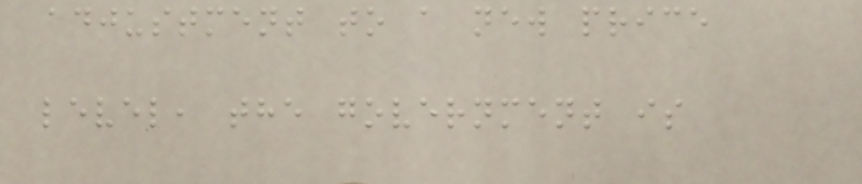adjustment to a new price
level, the government is
